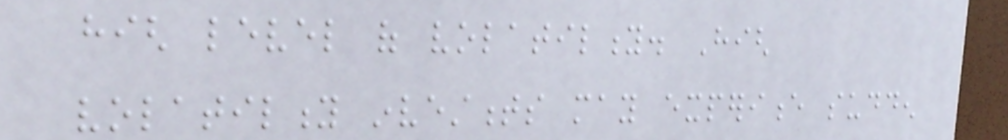high level of volatility. High
volatility investments may experience sudden
